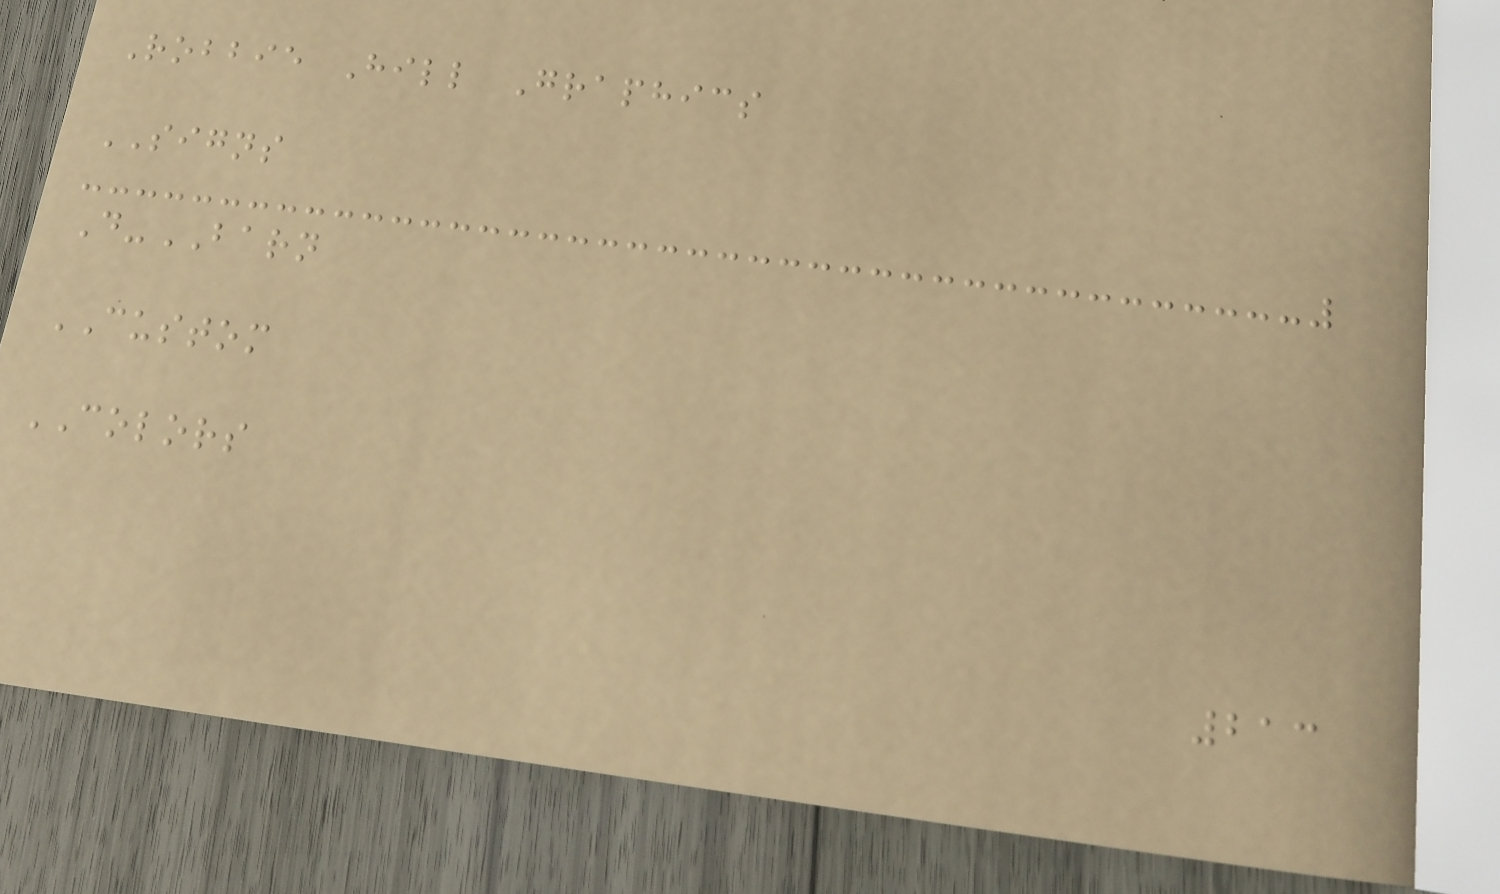Robbie Hill Graphics
SIGNS
D-BARN
CUSTOM
COLORS
213
